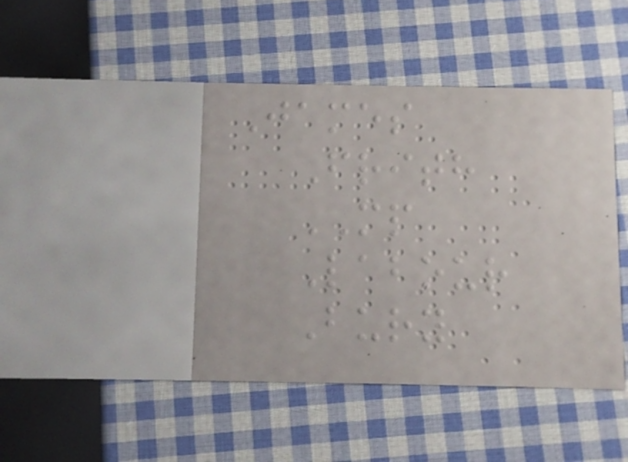James
Frith
MP
Labour
Bury
